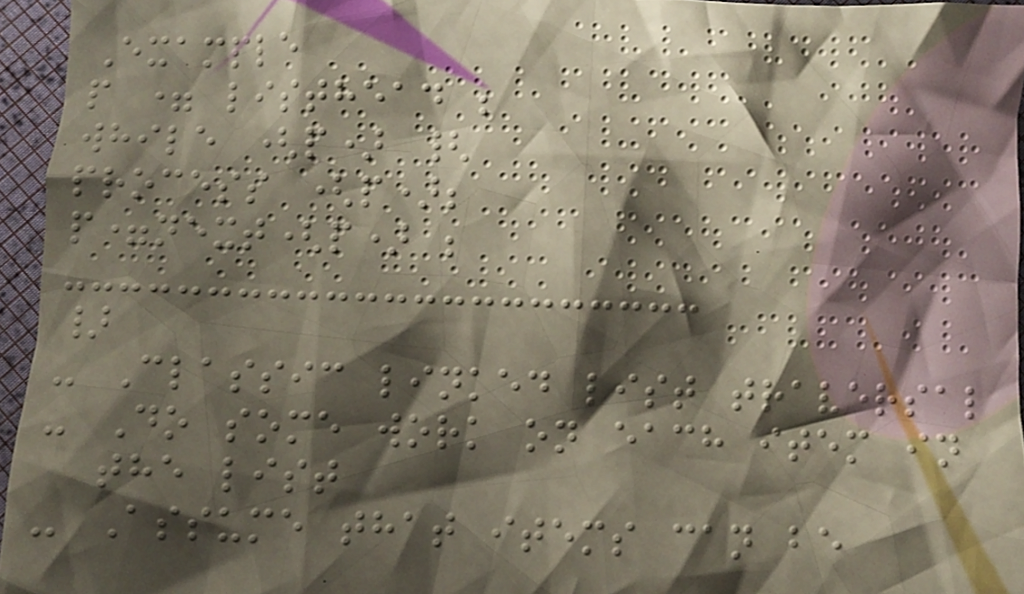Example
p = listhead ;
while (p) {
process (p);
p=next(p) ;
}
- Classic linked list traversal
- Do some work on each item in
the list
- Assume that items can be
